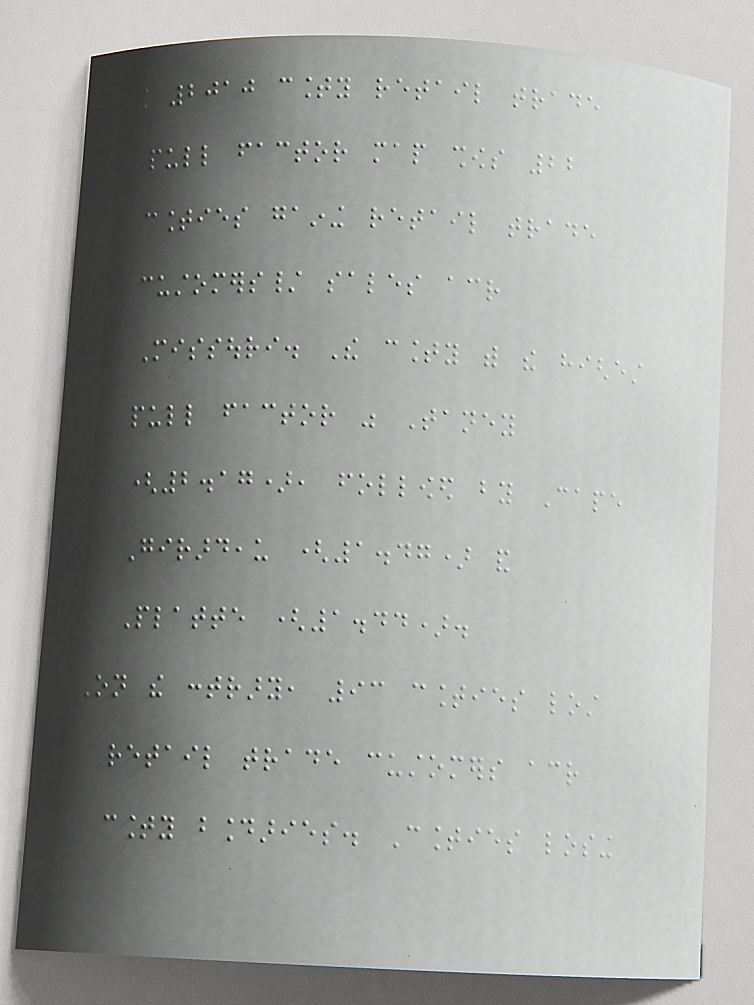The 2010 county retail trade
pull factor map shows 22
counties gaining retail trade
customers/ sales across
Missouri. The county with the highest
pull factor was Taney
(2.17), followed by Cape
Girardeau (1.47) and
Platte (1.44).
On the contrary, 93 counties lost
retail trade customers across
county boundaries. Counties losing
